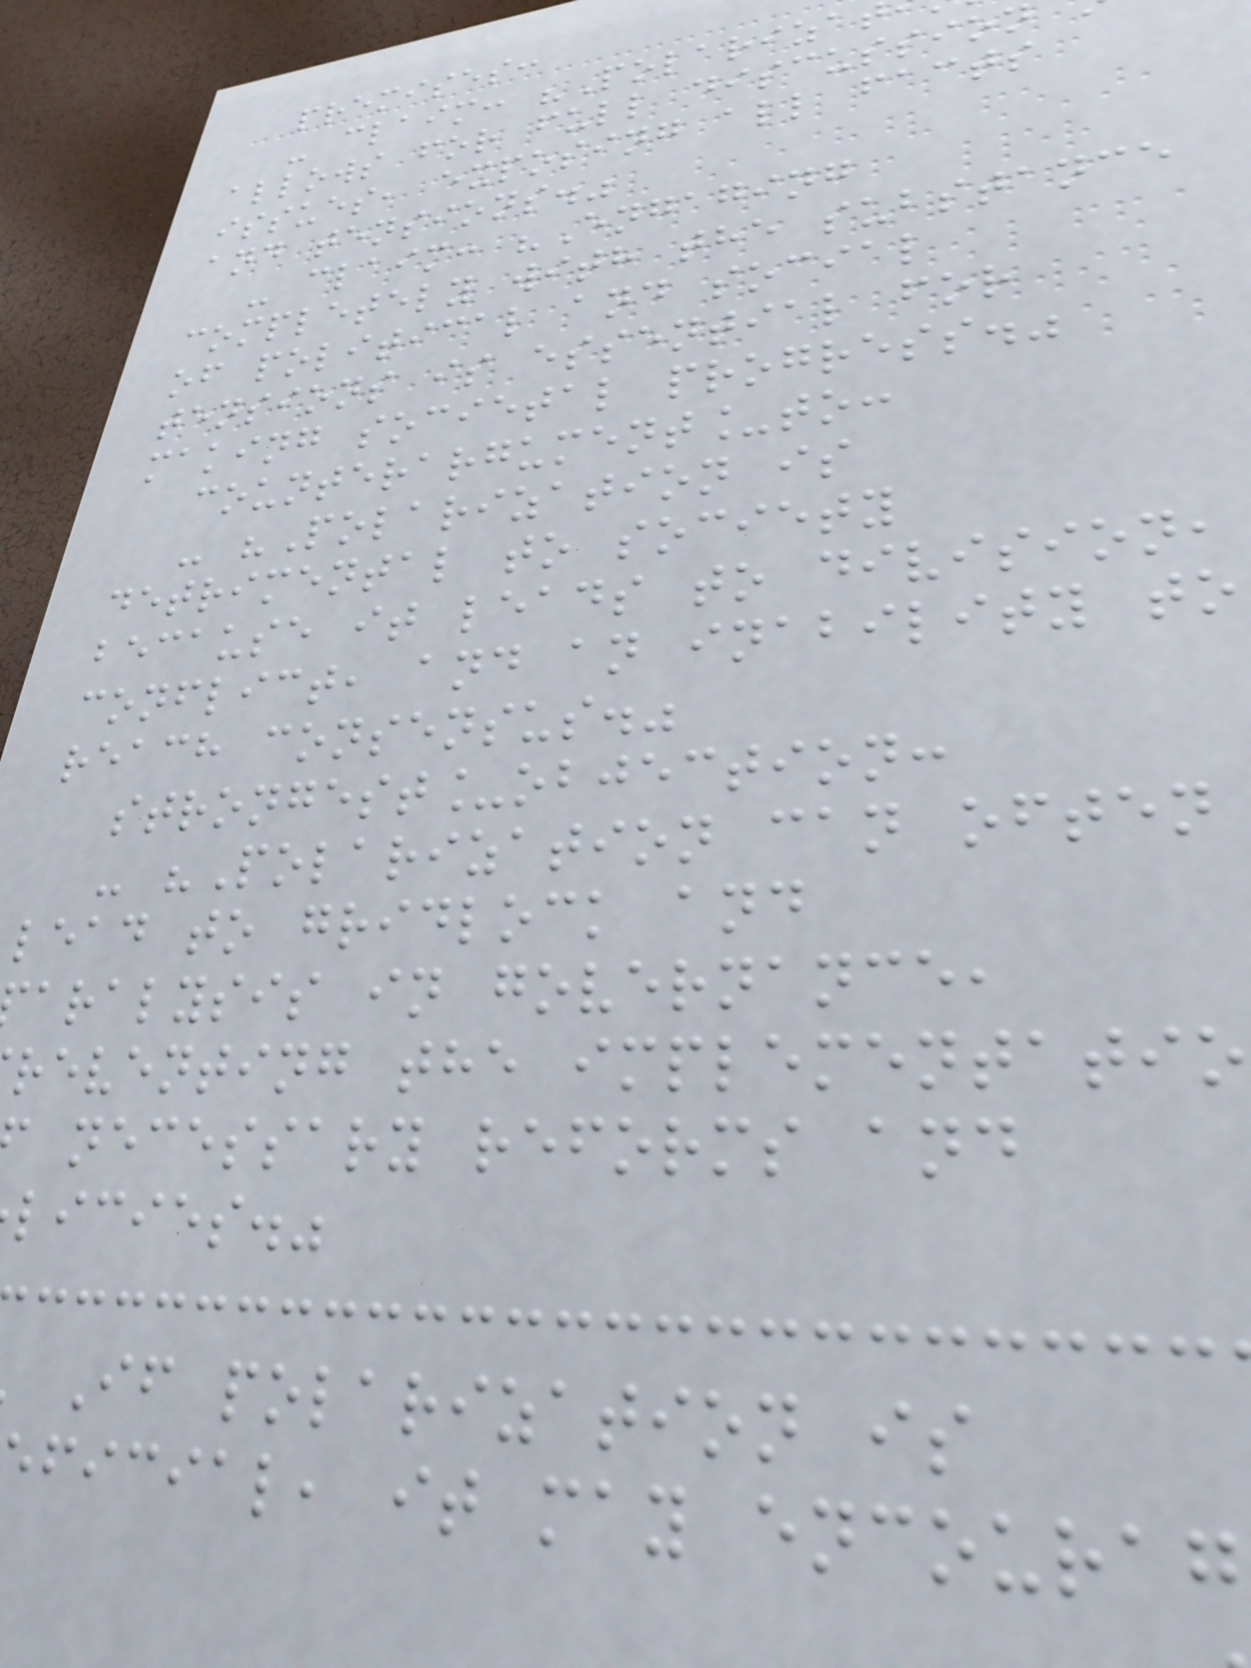premises:
- claim: "Polariza
allows for full discussion
issues, exposing all facts
and tensions."
- claim: "Engaging
completely with the substance
of political and social
tensions is essential for
making societal progress."
counterargument_to:
- "Polarization is
detrimental to society
because it leads to division,
conflict, and an inability to
reach consensus."
strongest_objection:
- "Polarization can often
lead to gridlock and
aralysis in governance,
reventing the implementatio
necessary reforms and
licies."
If polarization is
ficial, it may encourag
